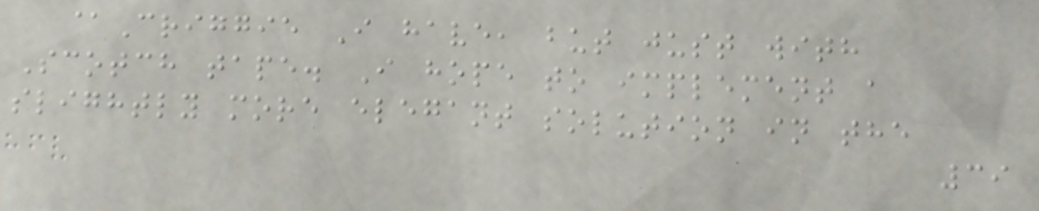@Criggie I have, but just with
Scotch tape. I hope to implement a
slightly more elegant solution in the
39
